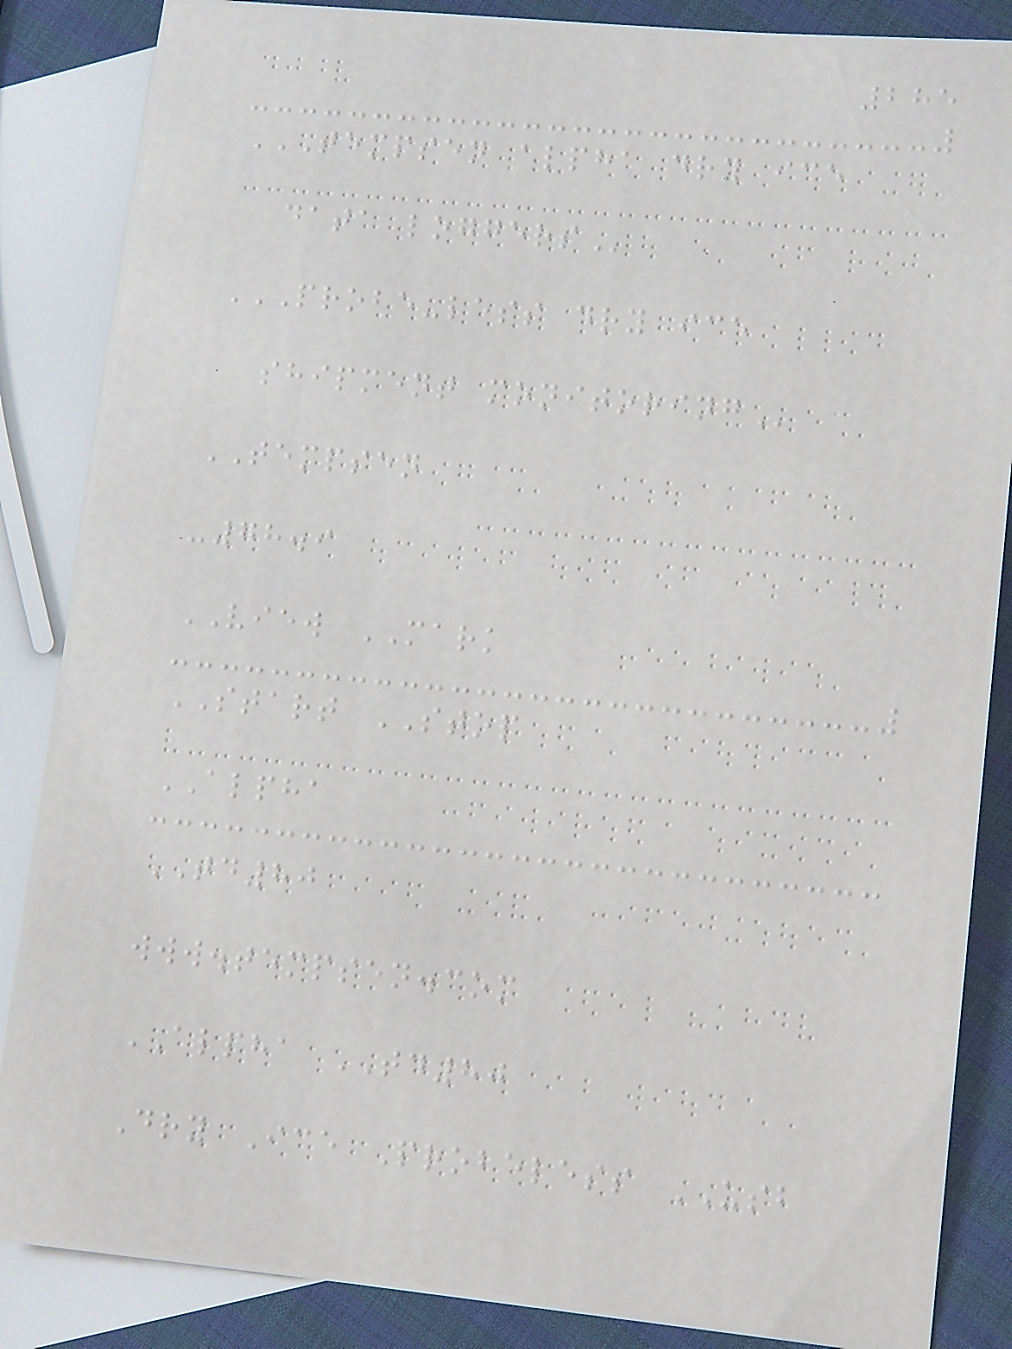285
TEMPSEN ALPHA DRY ICE
DATA LOGGERS
PROBE-LESS DRY ICE
SHIPMENT MONITORING
TEMPSEN
-78.9
VIEW MARK
START STOP
ALPHA
TD80
www.tempsen.com
ALPHA TD80
Dry Ice Probeless USB
